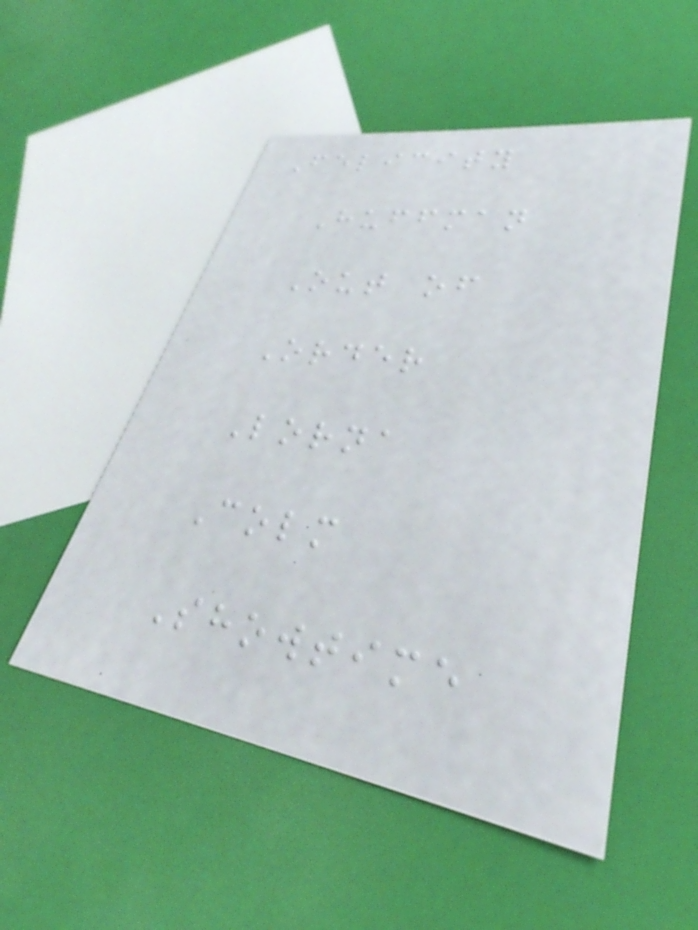Felicity
Huffman
Out of
Order
Lorna
Colm
Showtime
